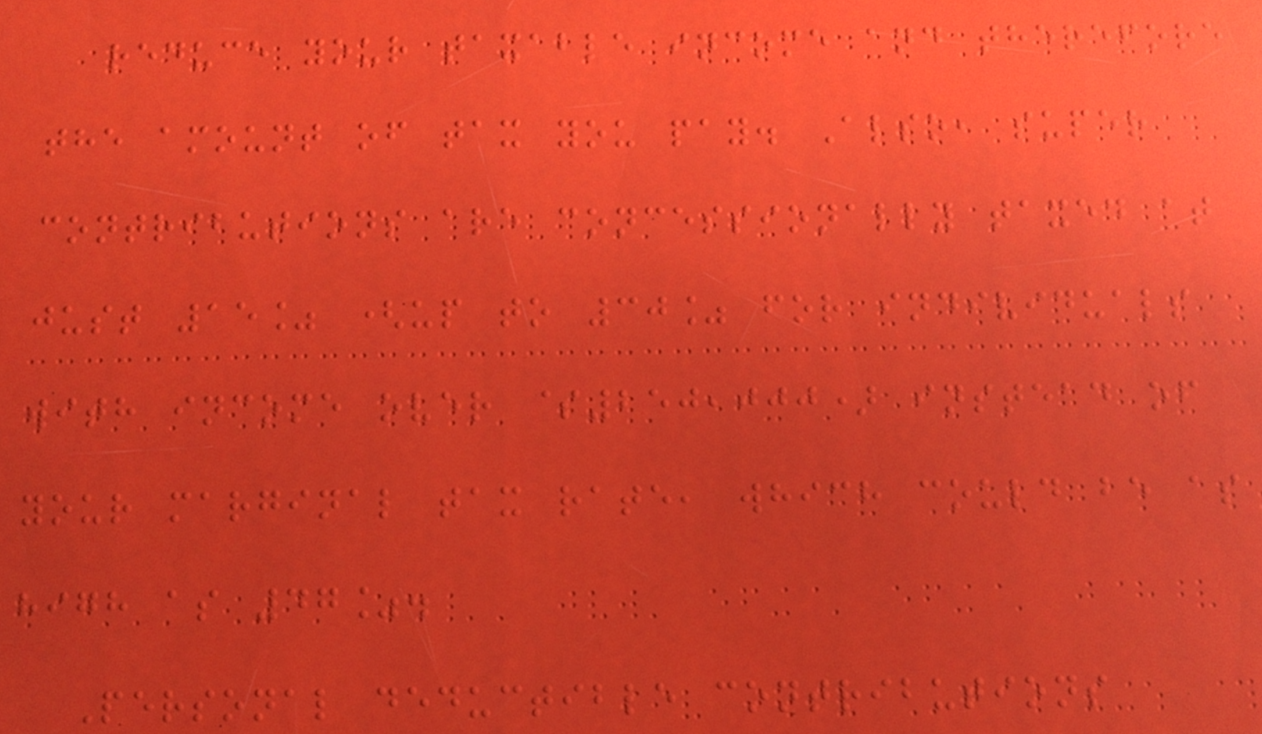reduce your taxable income and therefore
the amount of tax you pay. Also, super
contributions are concessionally taxed at
just 15% (up to 30% for individuals
with income over $250,000) instead of
your marginal tax rate, which could be as
high as 47%.
Personal deductible contributions
